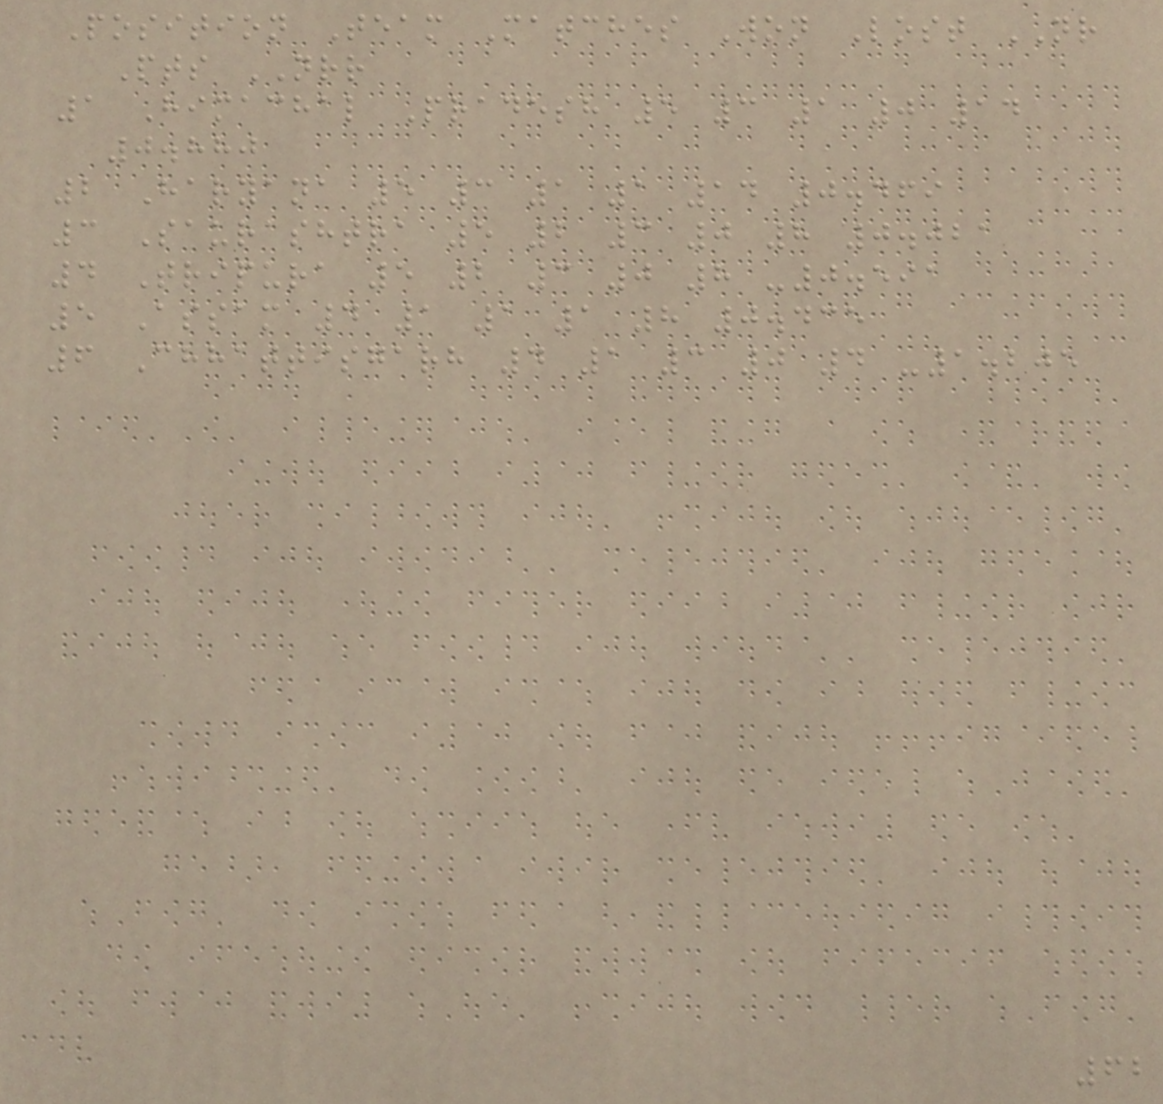Position Team Matches Won Lost NR
Pts NRR
1 Himachal Pradesh 5 3 1 0 14
0.880
2 Haryana 5 3 1 1 14 0.469
3 Saurashtra 5 2 3 0 8 0.021
4 Tripura 5 2 3 0 8 -0.591
5 Assam 4 1 1 1 8 0.435
6 Chhattisgarh 4 1 3 0 4 -1.205
62
